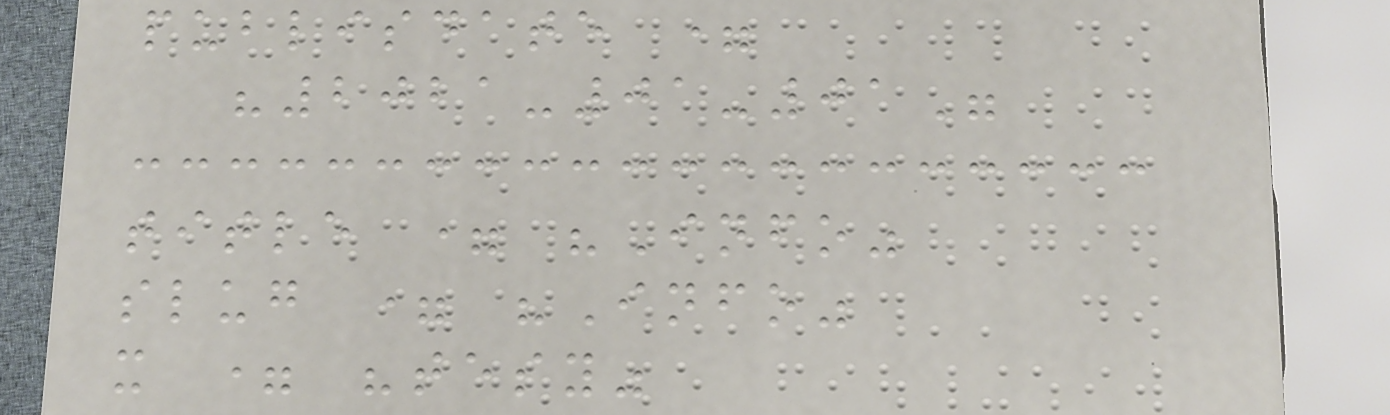publisdate =
"2021-01-01"
title = "Info"
slug = "Info"
x = "tesy"
